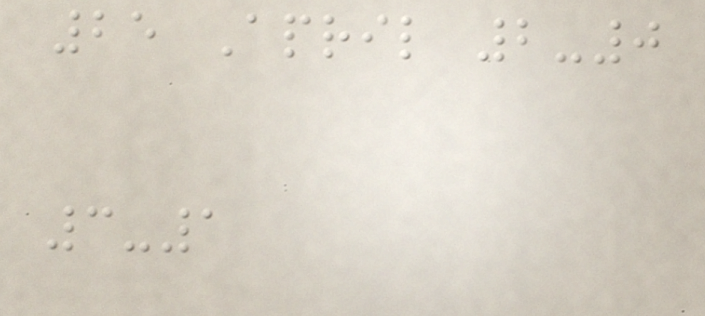25 April 2-0
3-1
